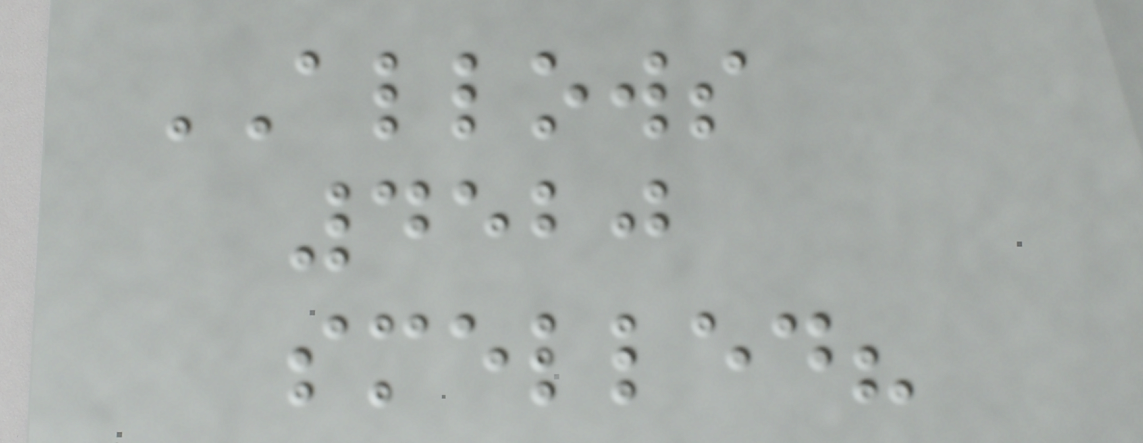ALLOWS
4520
smelled?
